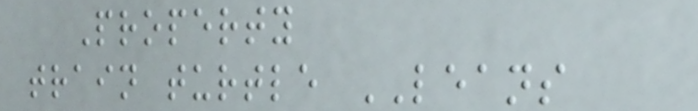Property
train turtle LEANS
